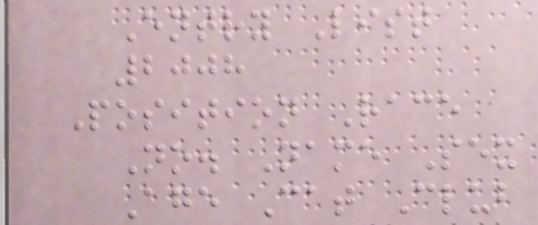Entry List
2008
Position Race
No. Name Sex
Age Cat Club
